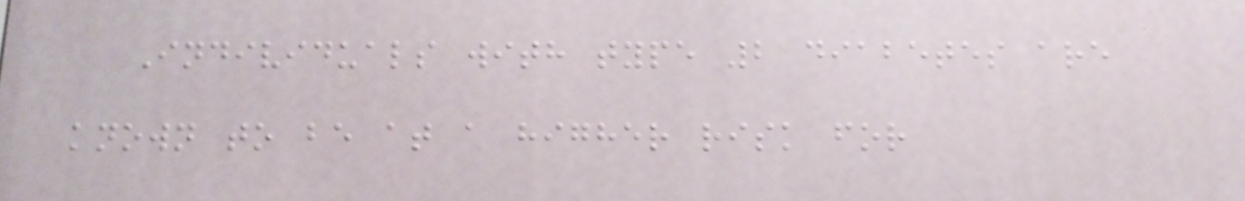Individuals with type 2 diabetes are
known to be at a higher risk for
